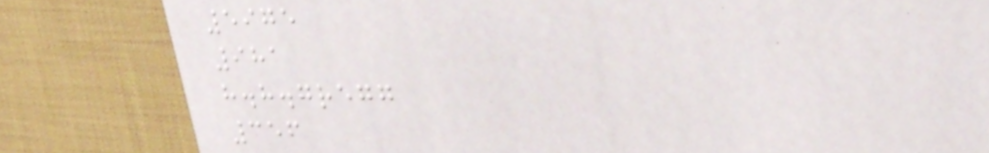5975
981
h.h.gregg
356
